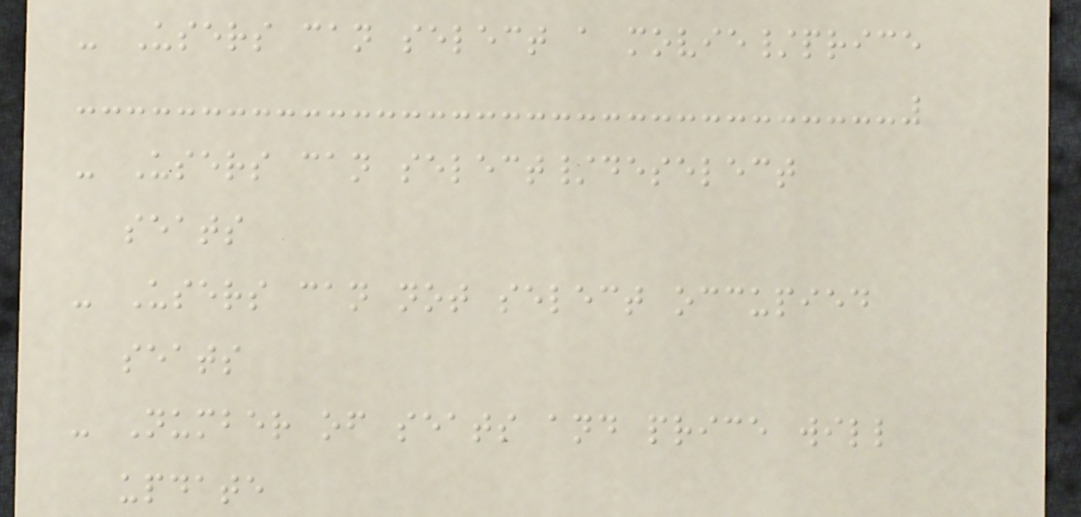- Users can select a movie/price
- Users can select/deselect
seats
- Users can not select occupied
seats
- Number of seats and price will
update
